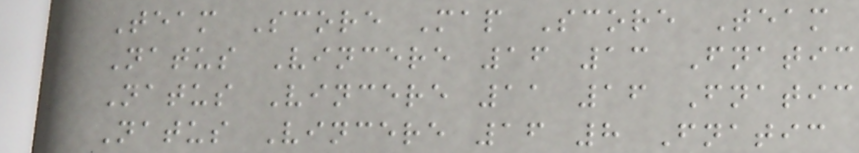Team Score Map Score Team
Natus Vincere 16 13 Fnatic
Natus Vincere 11 16 Fnatic
Natus Vincere 16 8 Fnatic
